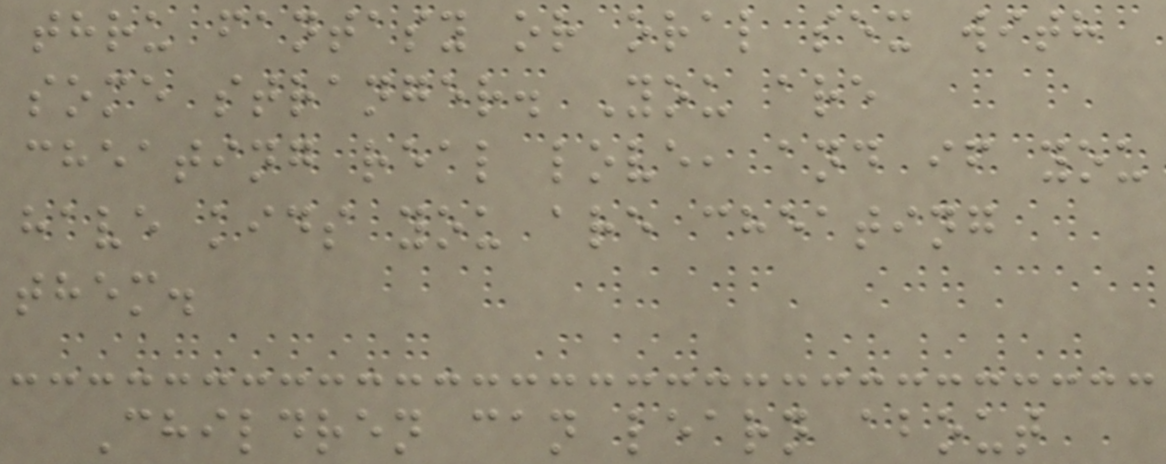thru fantasy or oral sex with
some stranger. You are
cheating real love, and if you
have kids you are cheating
them.
Children can learn about
